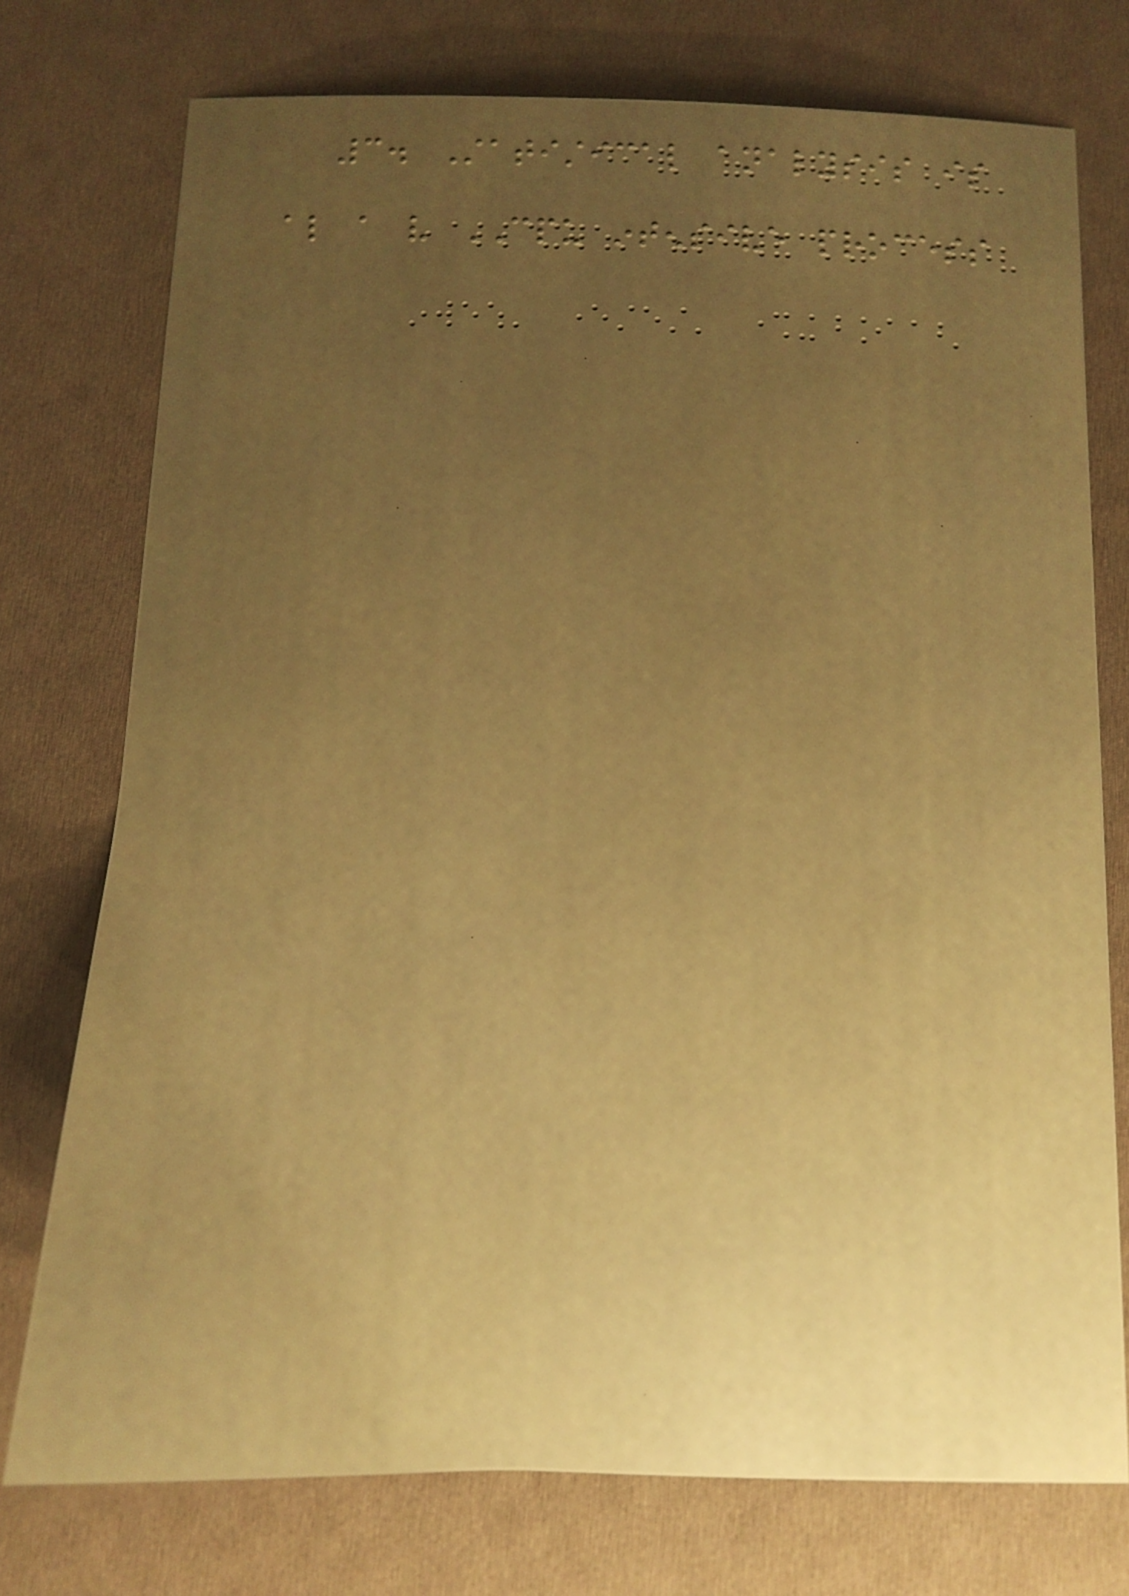3. Statistical analysis is
also a very CPU intensive process
